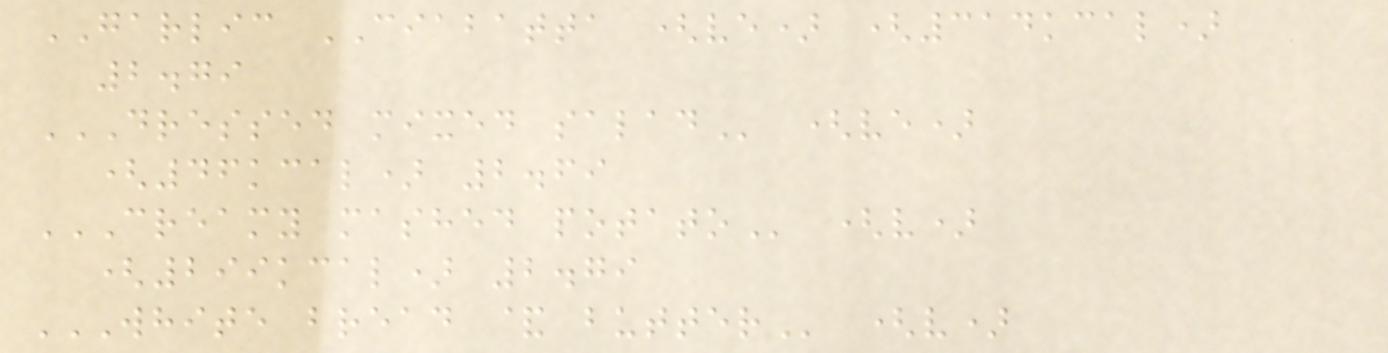GARLIC CIABATTA (ve) (314kcal)
2.79
DRESSED MIXED SALAD (ve)
(46kcal) 2.69
CREAMY MASHED POTATO (v)
(299kcal) 2.79
WHITE BREAD & BUTTER (v)
